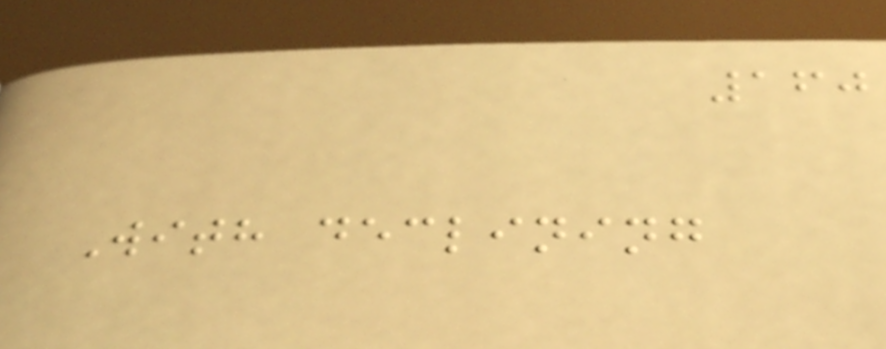160
With declining
